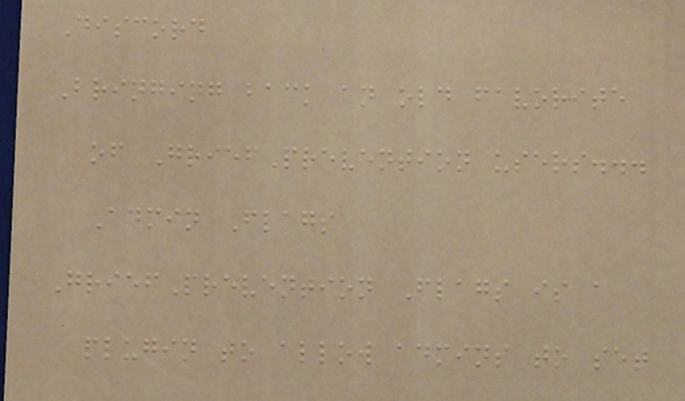Discord
Bringing back an old favorite
of GriefPrevention users...
Admin Flags
GriefPrevention Flags is a
plugin to allow admins to set
